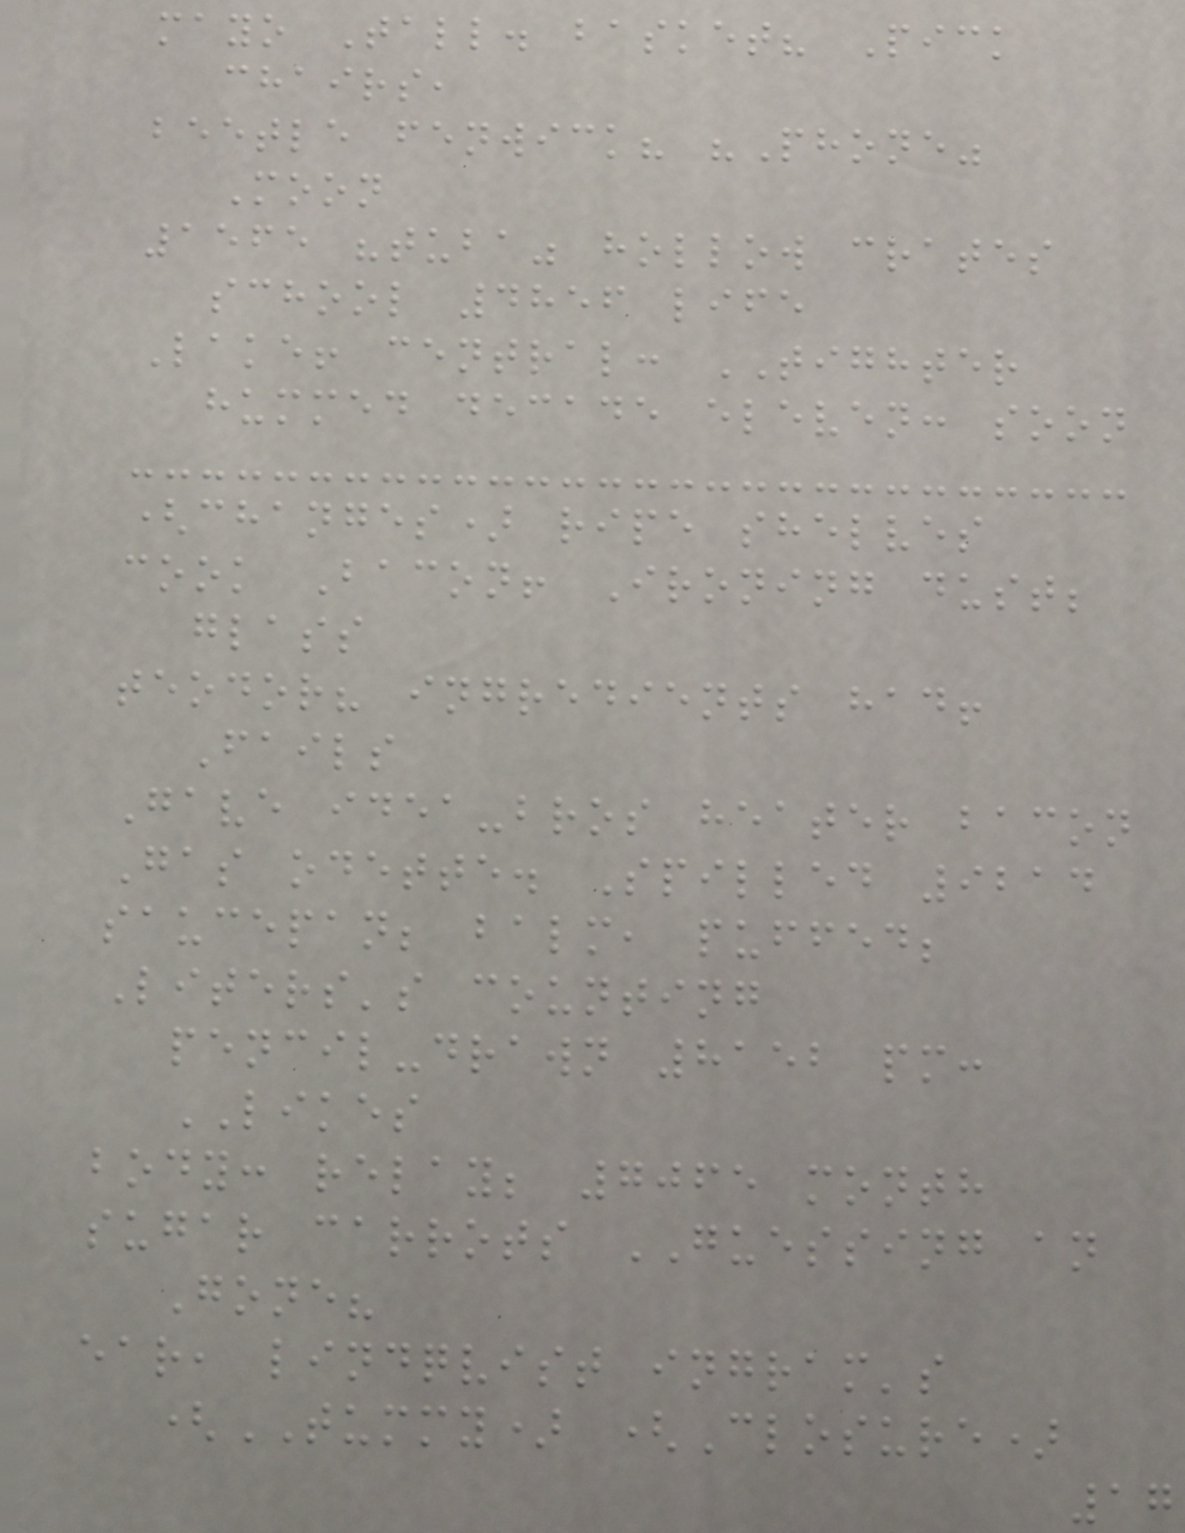mayo Tall. basket? Pick
chairs,
beetle fenwick? "Phone"
Moon
1565 "tuba" hollow crates
school 4856 life
Lake! central: TIGHTER
hummed decade eleven: soon
(changes) ripe shelves
cook Bacon! Ironing dust;
glass
teodor? ingredients had!
Fails
Gave idea-bros heater bacon
Gas odette. Spilled 9214
saucepan; balm, puffed;
Liters's counting
pencil-drawn 8152 pm:
LIKES
body: relay; 7065 month
sugar carrots GUESSING an
Gone?
ear, lindqvist ingram's
(TUMMY) (Closure)
17
